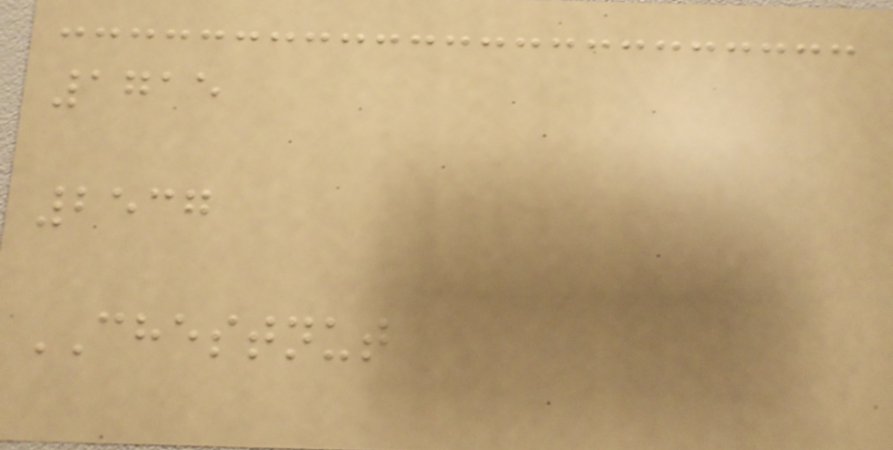1715
2537
CHESTNUT
